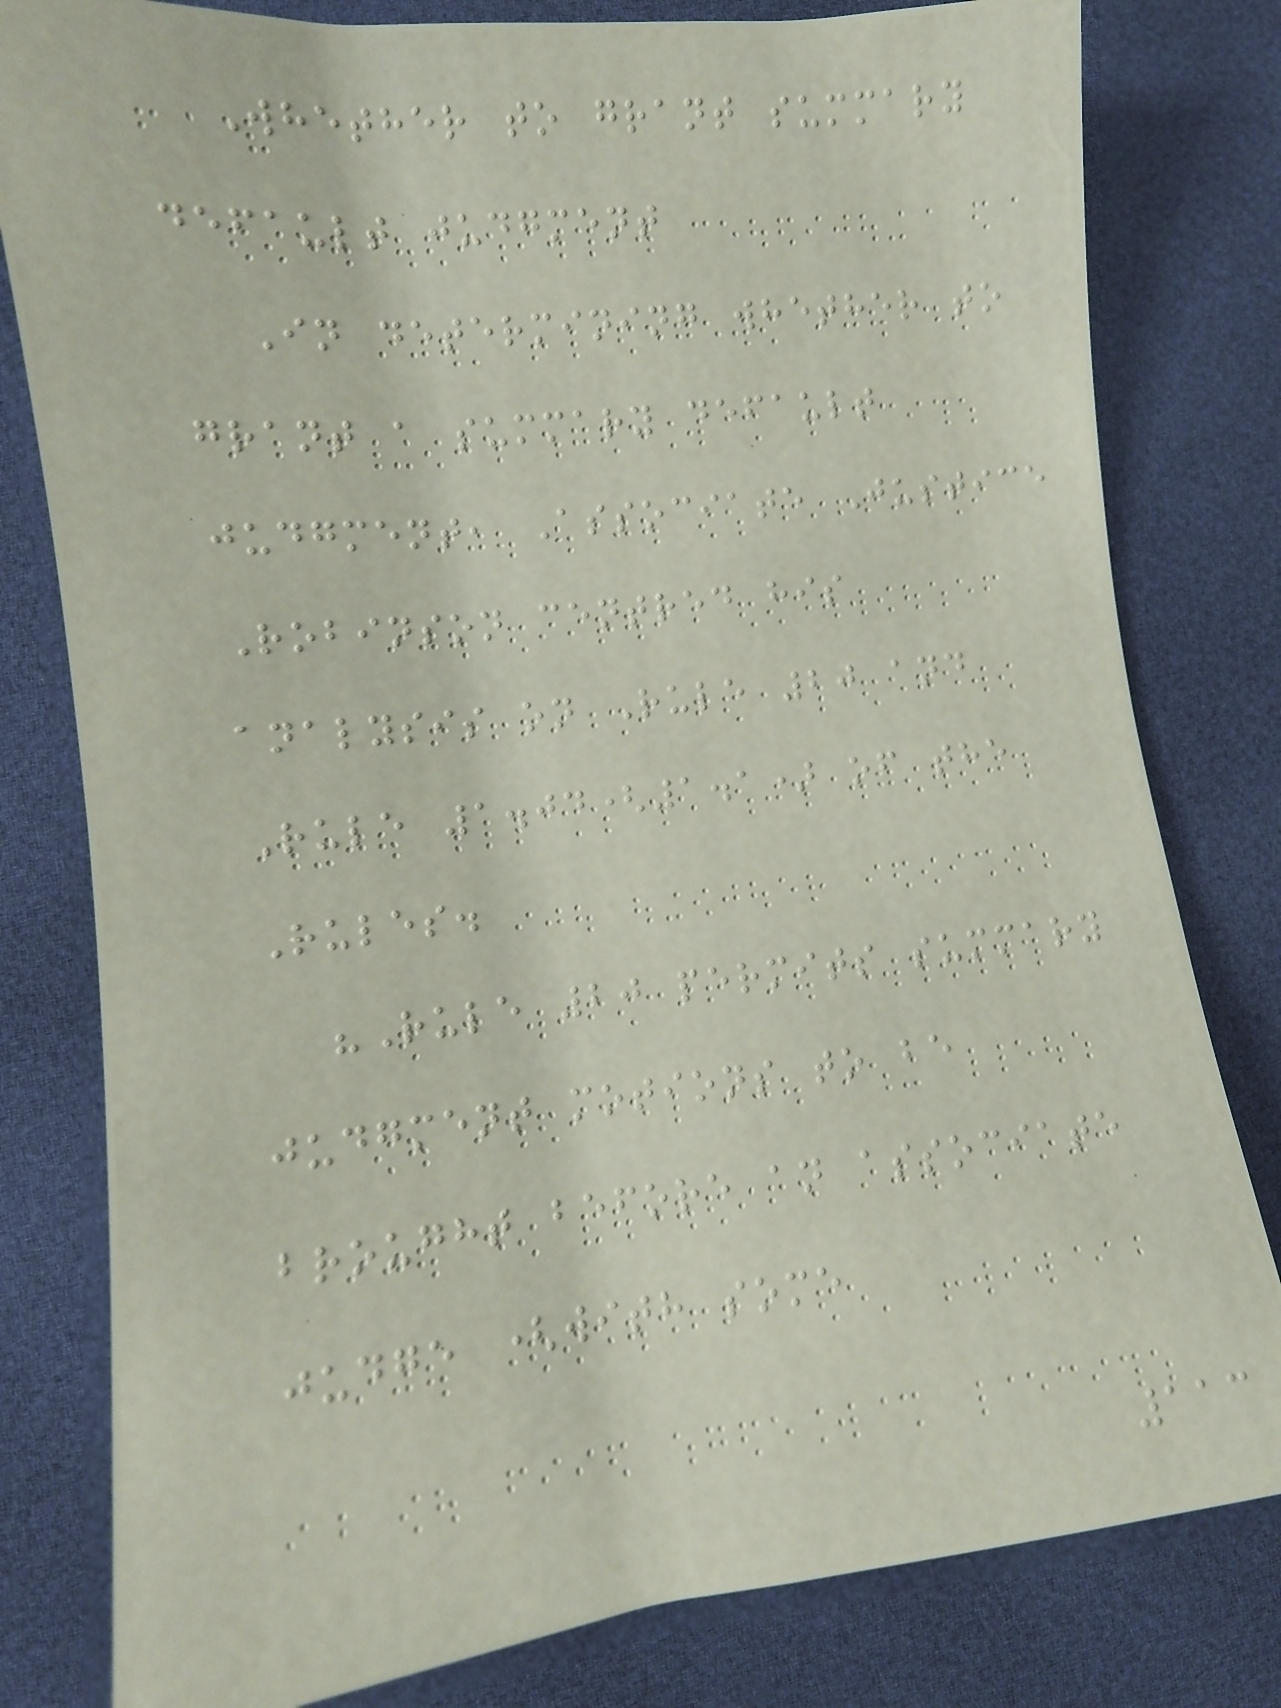Whether to grant summary
default judgment
In determining whether to
grant a summary default
judgment, Associate Justice
Robinson centred his
analysis on Rule 20 and
Rule 1.04(1.1) of the
Rules.
"Rule 20 permits summary
judgment motions to be
brought before an associate
judge (with some
113
